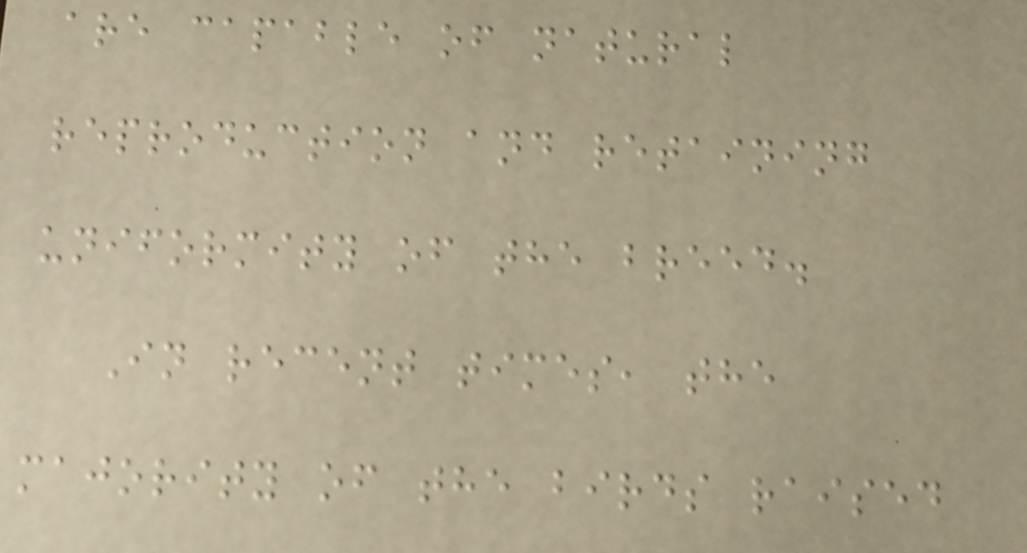are capable of natural
reproduction and retaining
uniformity of the breed.
In recent times, the
majority of the birds raised
